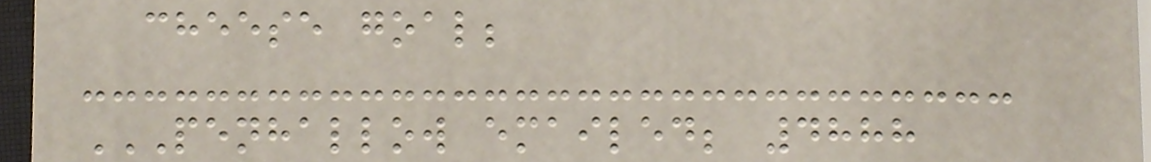cheese goal;
PENHALLOW EMAILED; 4888
